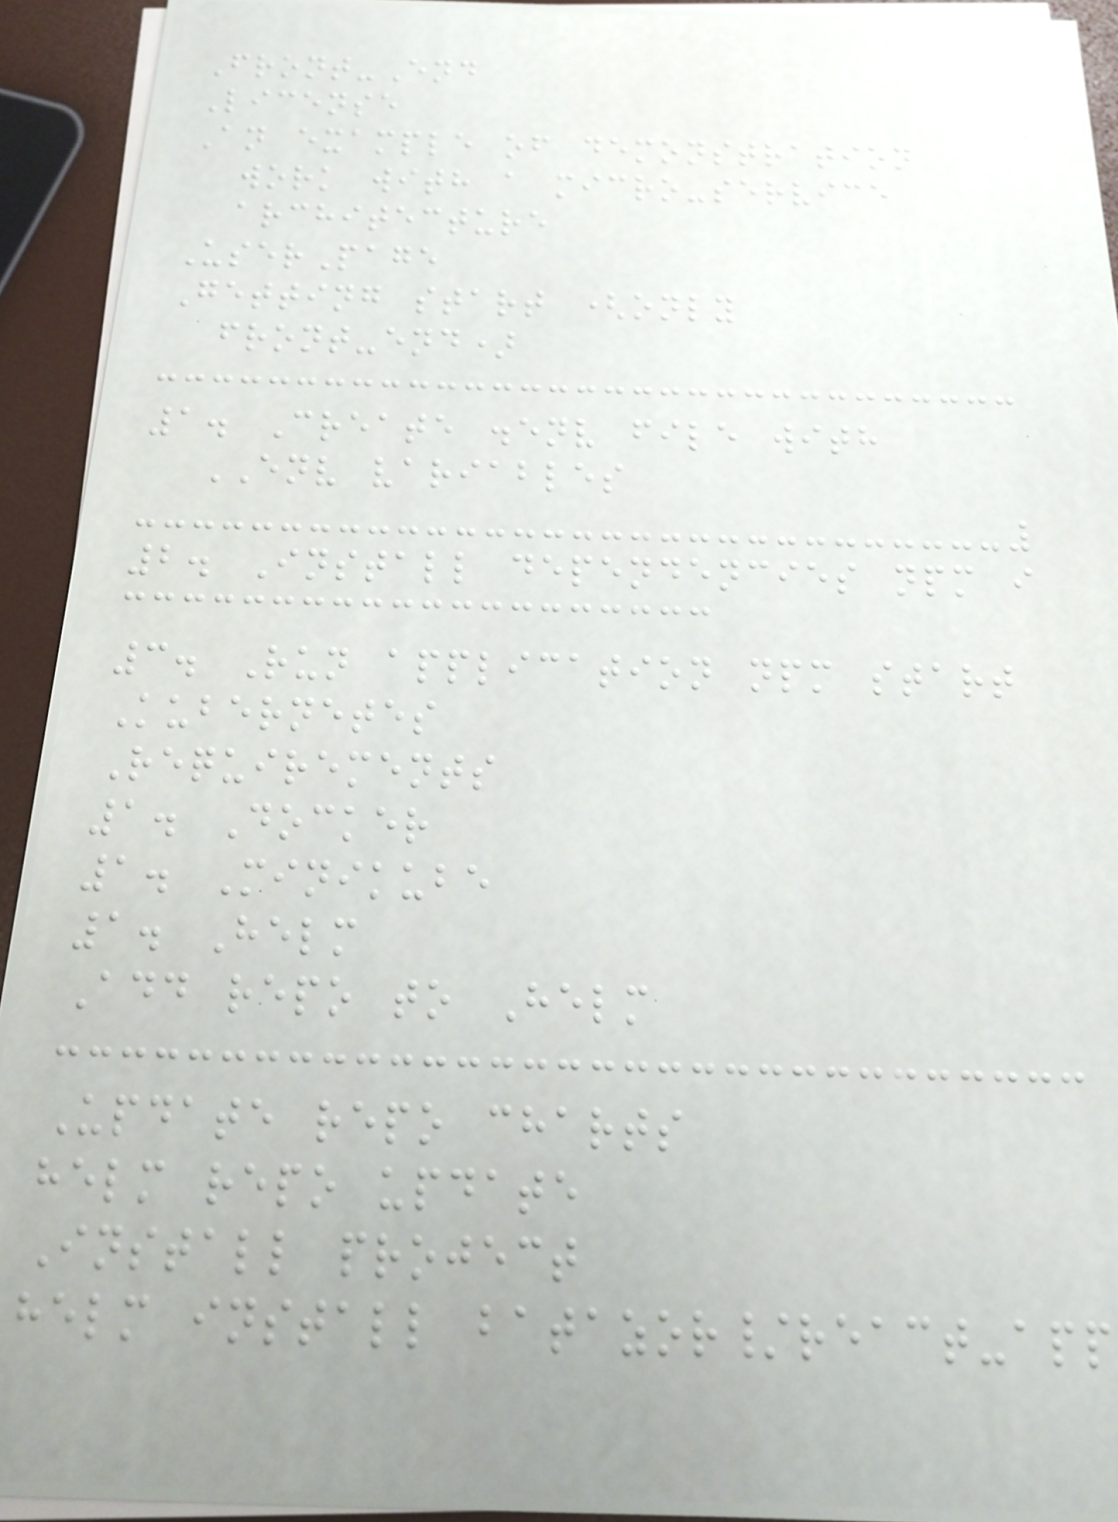Front-End
License
An example of demonstration
work with a micro-service
architecture
UserPage
Getting start (only
front-end)
1. Create .env file with
ENV variables
2. Install dependencies npm i
3. Run application npm start
Kubernetes
Requirements
1. Docker
1. Minikube
1. Helm
Add repo to Helm
Update repo charts
helm repo update
Install project
helm install batazor/react-app
